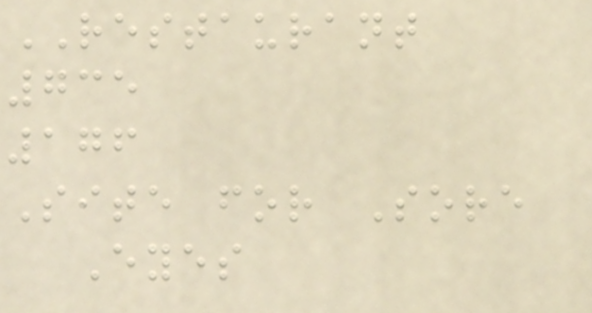RESTAURANT
735
176
Site for Sore
Eyes
